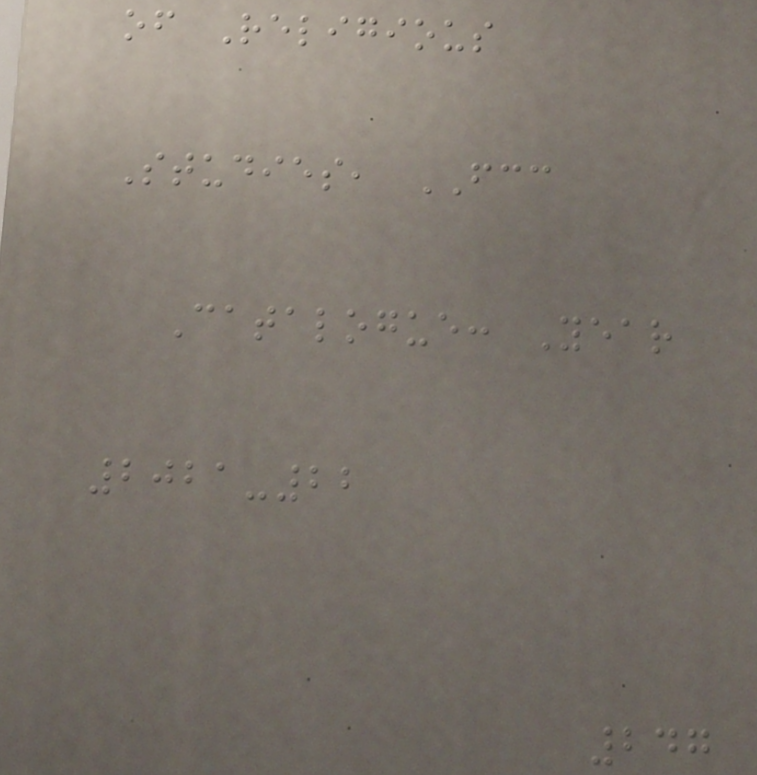of Religious
Studies, FCC
Catalogue: Year
2021-22
247
